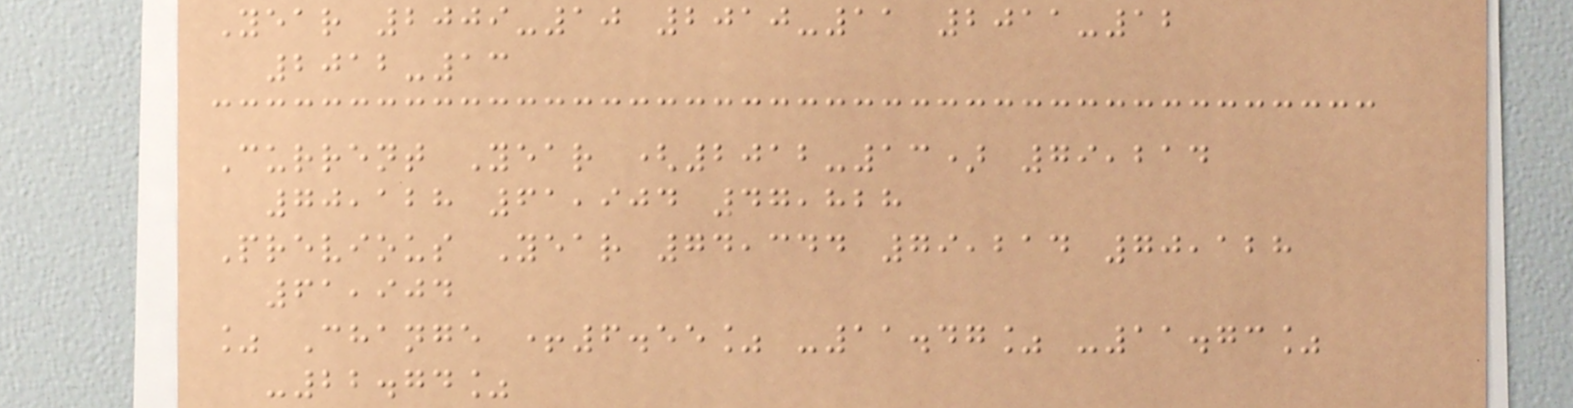Year 2009-10 2010-11 2011-12
2012-13
Current Year (2012-13) 79,214
70,128 61,904 47,828
Previous Year 74,344 79,214 70,128
61,904
% Change +6.55% -11.47% -11.73%
-22.74%
